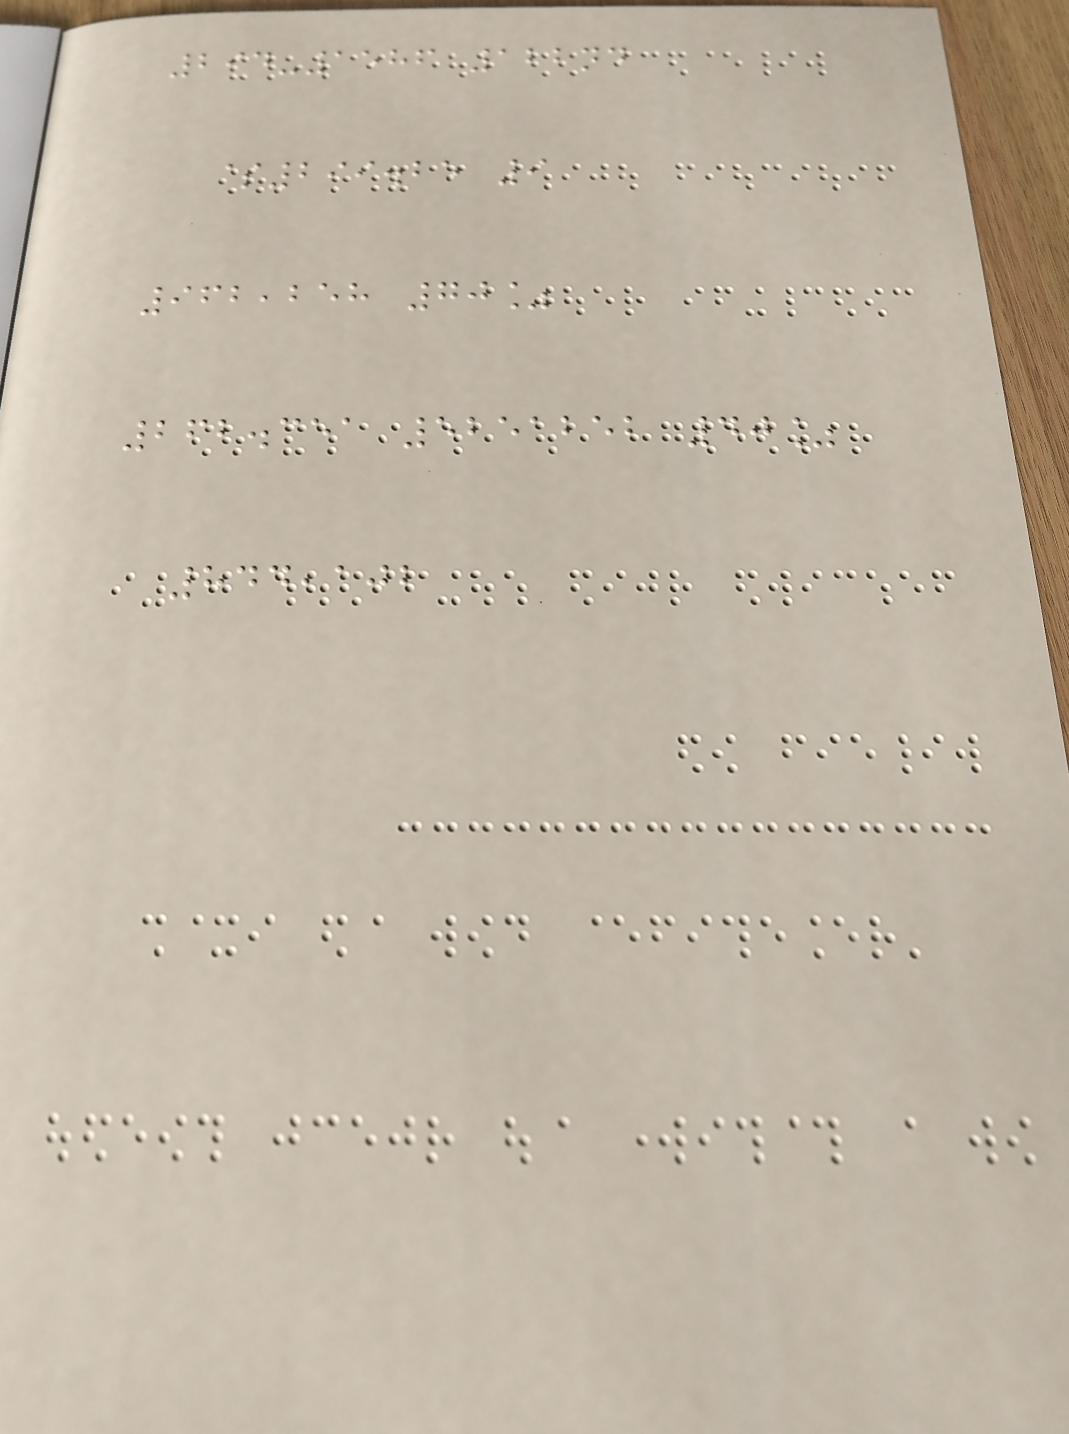294-1586 122nd
$299.25 9
962,258 70%
262.351 5251252 40%
844,102
